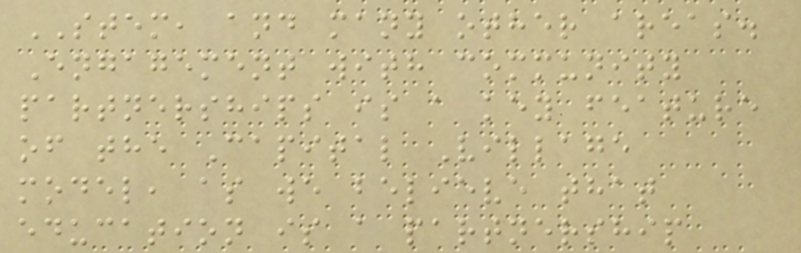STEM, and many other areas.
Engagement with community
partnerships is a key feature
of the Capital Village
model, as we believe that
education is a partnership
